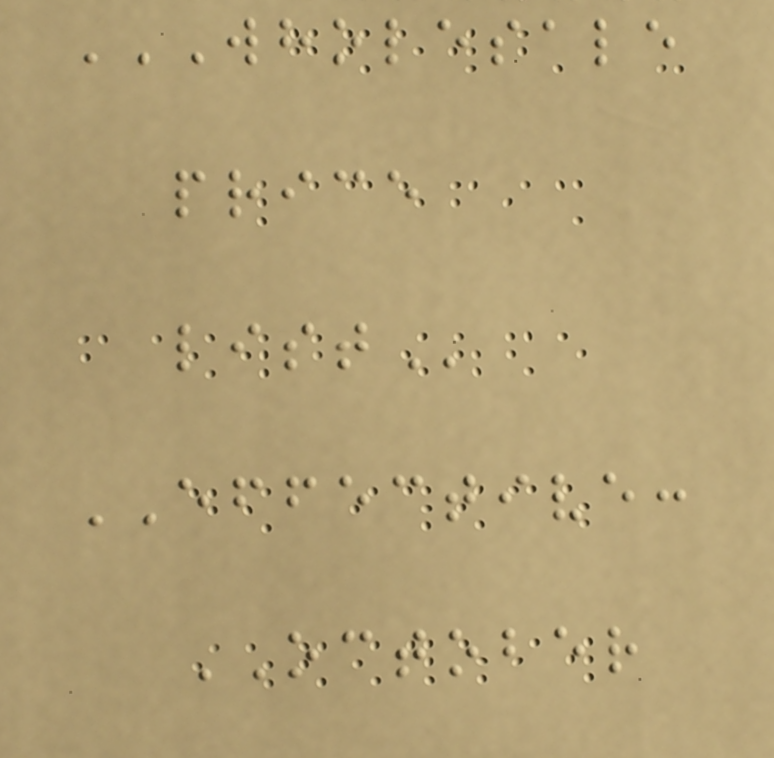WHOLESALE
PRICE
LIST
EFFECTIVE:
OCTOBER
